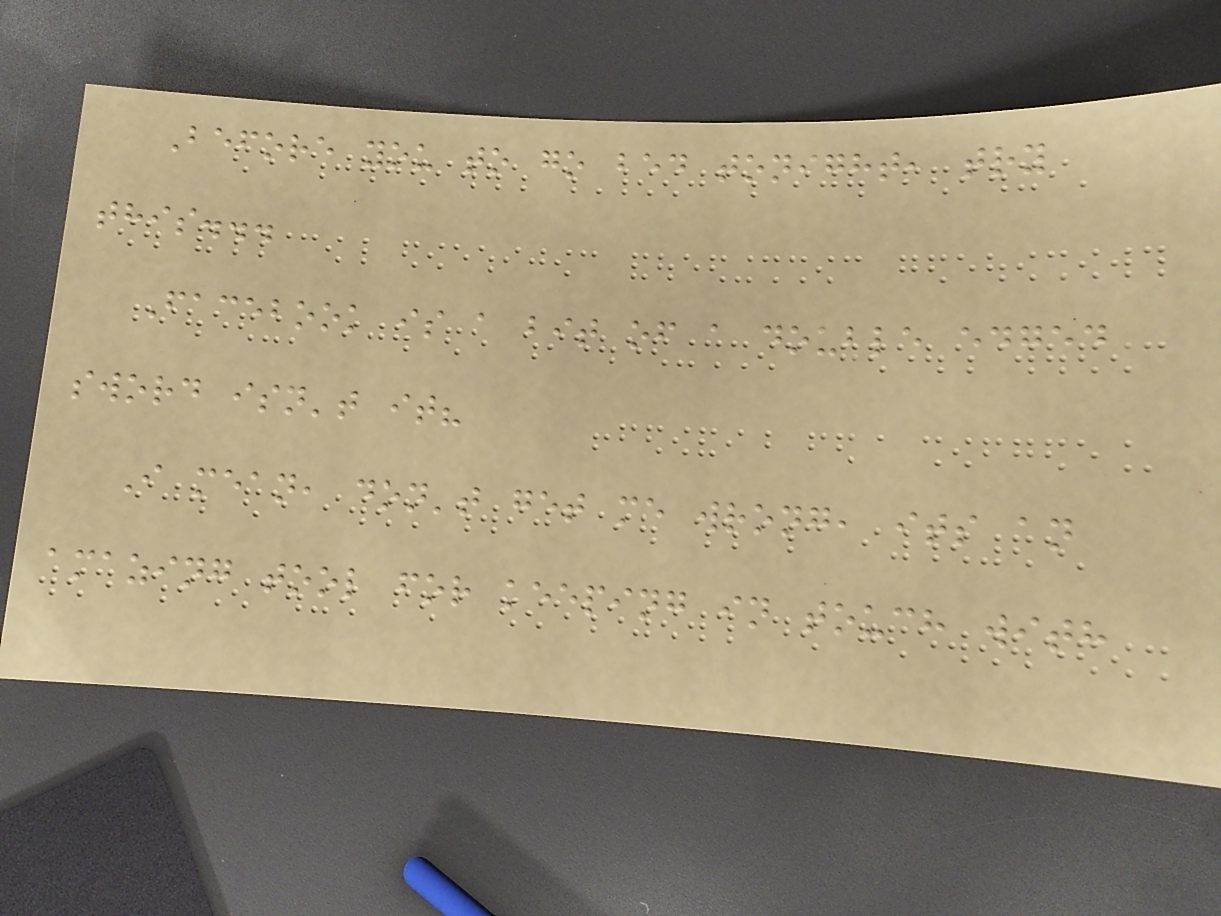Before you to go bed tonight, try
this...
Facebook is a bit of a double edged
sword isn't it?
I mean, don't get me wrong, its an
amazing tool for keeping in touch with
